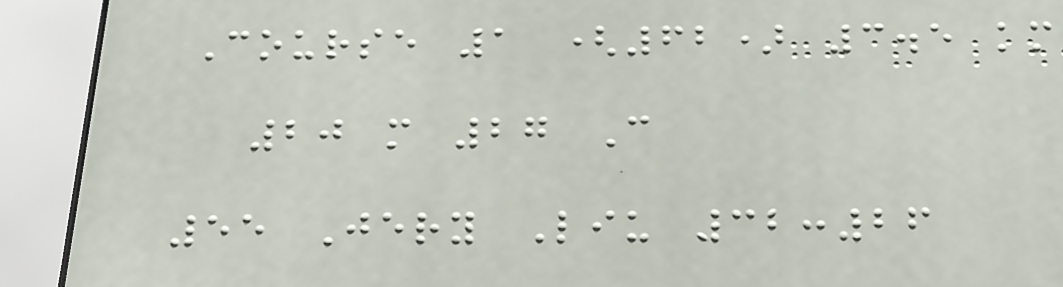Course 1 (62) 3.5 km
20 m 27 C
55 Jery Liu 32:26
